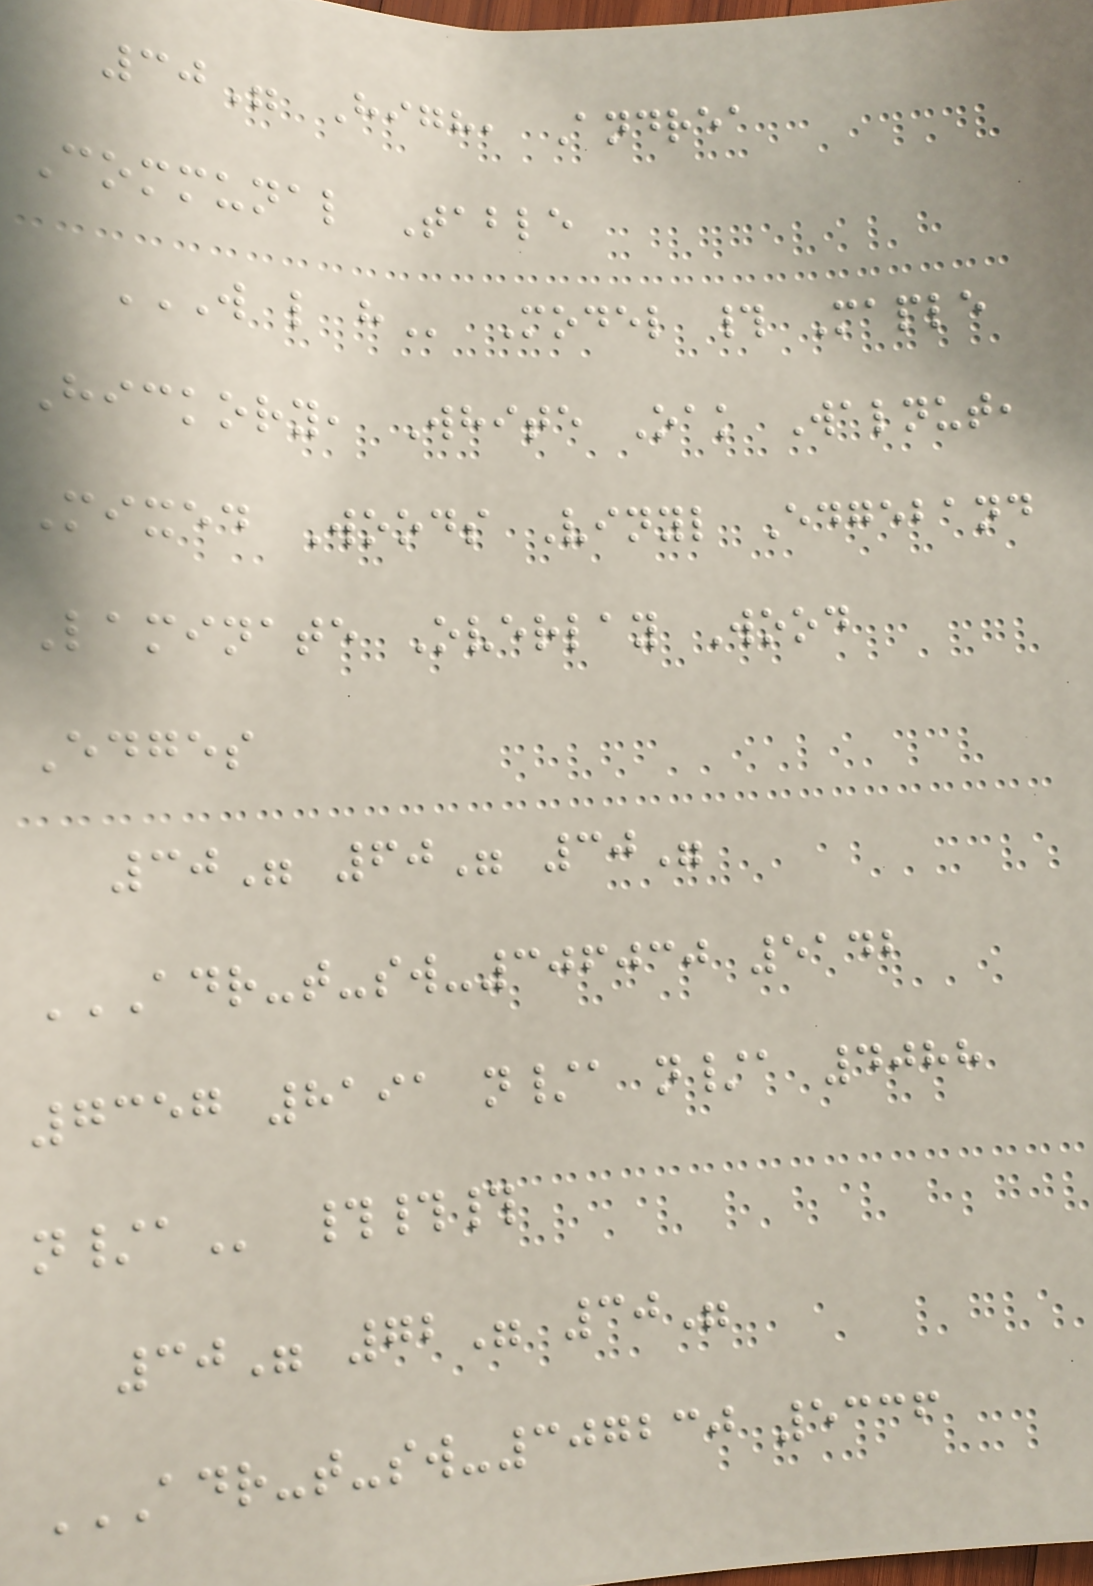30" High, Andrea
Communal Table
W L H Model # Maple
Hickory, White Oak Walnut,
Mixed Woods Vinyl Edgeband
Laminate Overlay Wood
Edges
30" 60" 30"
ADR-T-SW-306030 5142
7357 8191 N/A N/A 4088
N/A ###
30" 72" 30"
ADR-T-SW-307230 5336
